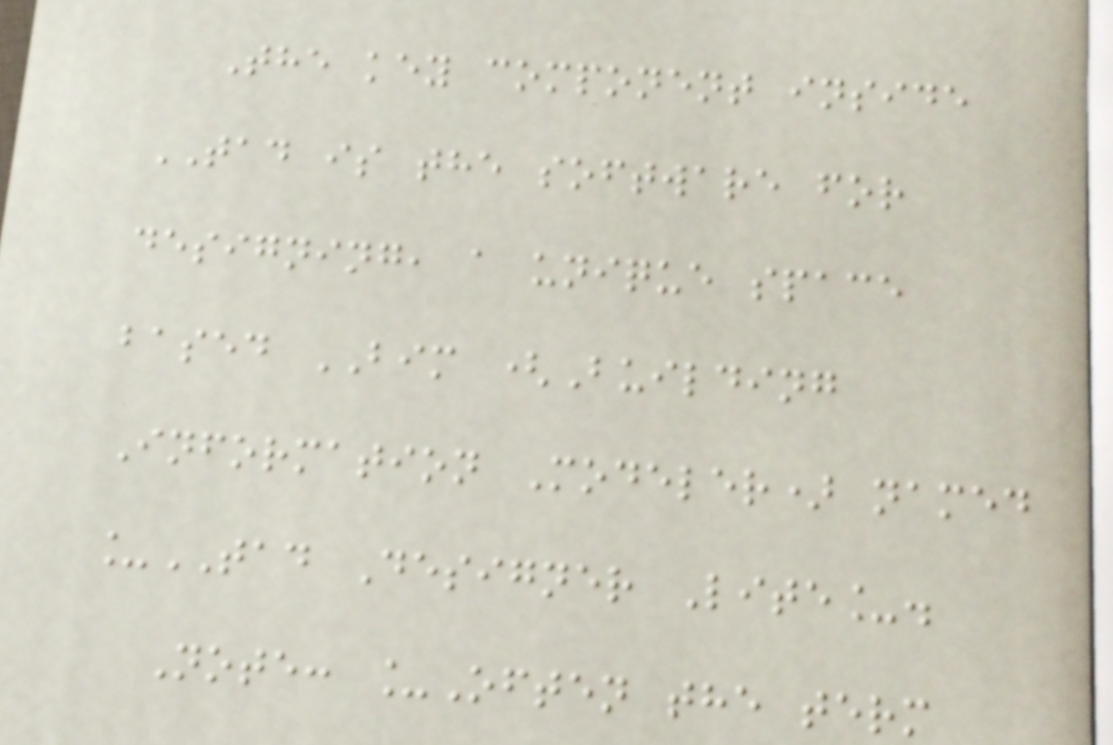The key component inside
TAD is the software for
designing, a unique space
based BIM (Building
Information Modeler) named
_TAD Designer Lite_.
Note: _Often the term
